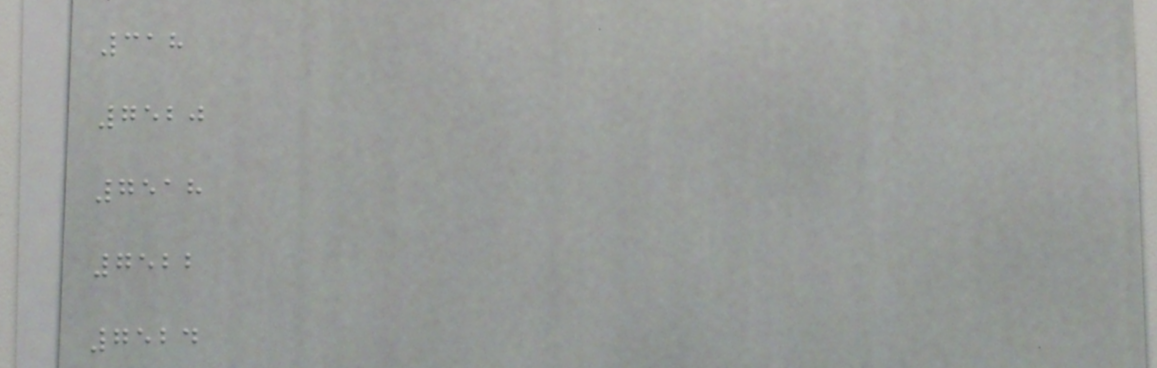318
7520
7518
7522
7524
